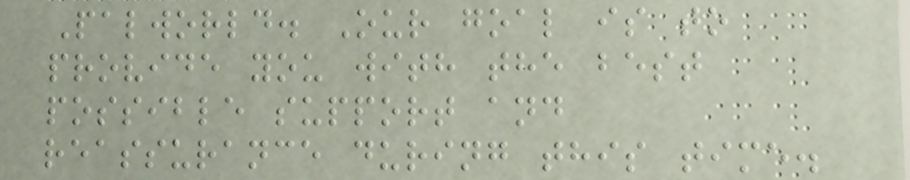Palworld. Our goal is to
provide you with the best
possible support and
reassurance during this time.
